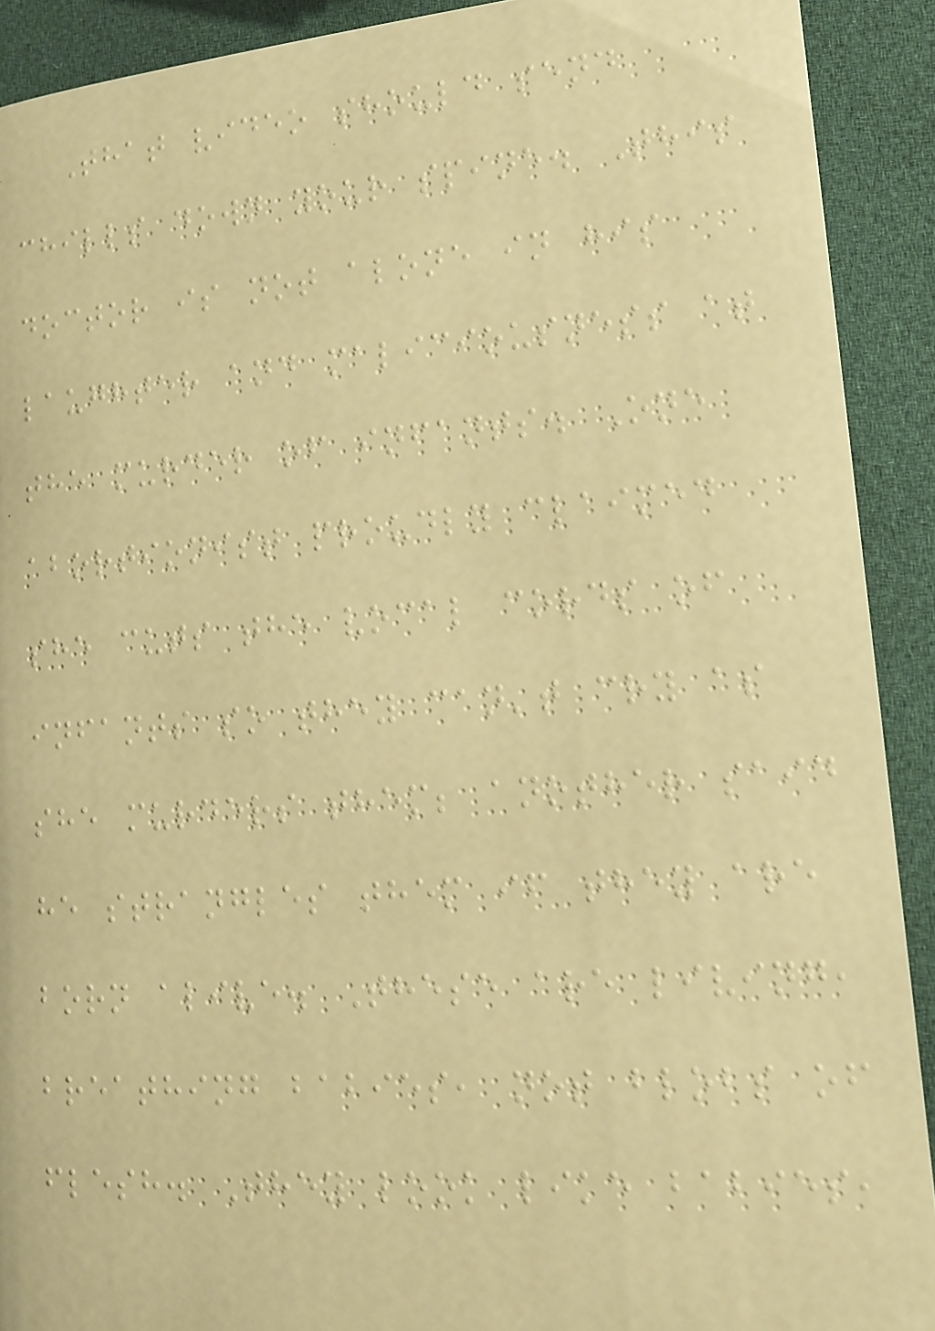That video should send
chills down your spine. This
doctor is not alone in his
laughter and maliciousness at
the murder of infants. One
abortionist proudly claimed
she cuts the vocal cords of
infants so they can't cry as
she murders them; another said
he strangles them if they are
born alive. These are living,
breathing babies, not blobs of
flesh. They look like babies,
